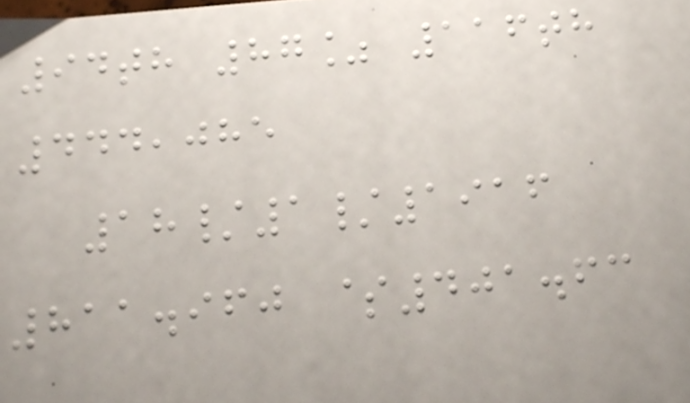94th 87% 116th
444,085
18/1/1916
811.960 $401.63
